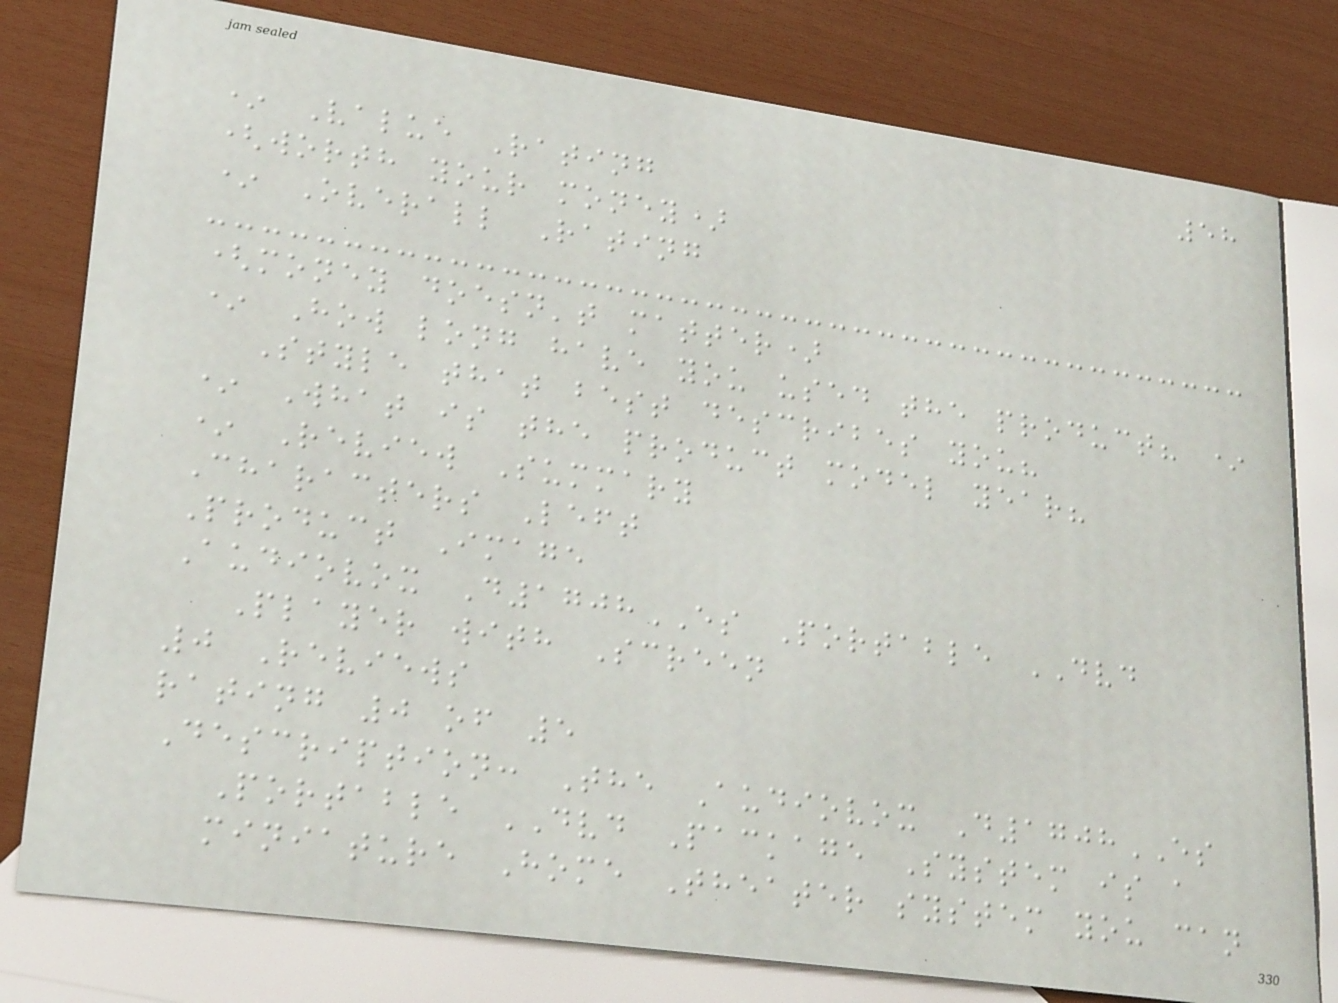58
* Value Rating
(worth your money)
* Overall Rating
(money doesn't matter)
* How long have you used the product? *
Style that best describes you?
* What is the product model year?
* Review Summary
Characters Left
Product Image
Audiovox D1708ES Portable DVD
Player with Screen
0 Reviews
rating 0 of 5
Description: The Audiovox D1708ES
Portable DVD Package System is a
miniature Home Theater system you can
